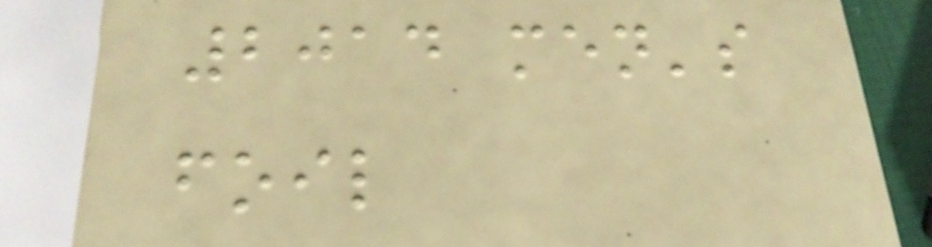2014 men's
foil
